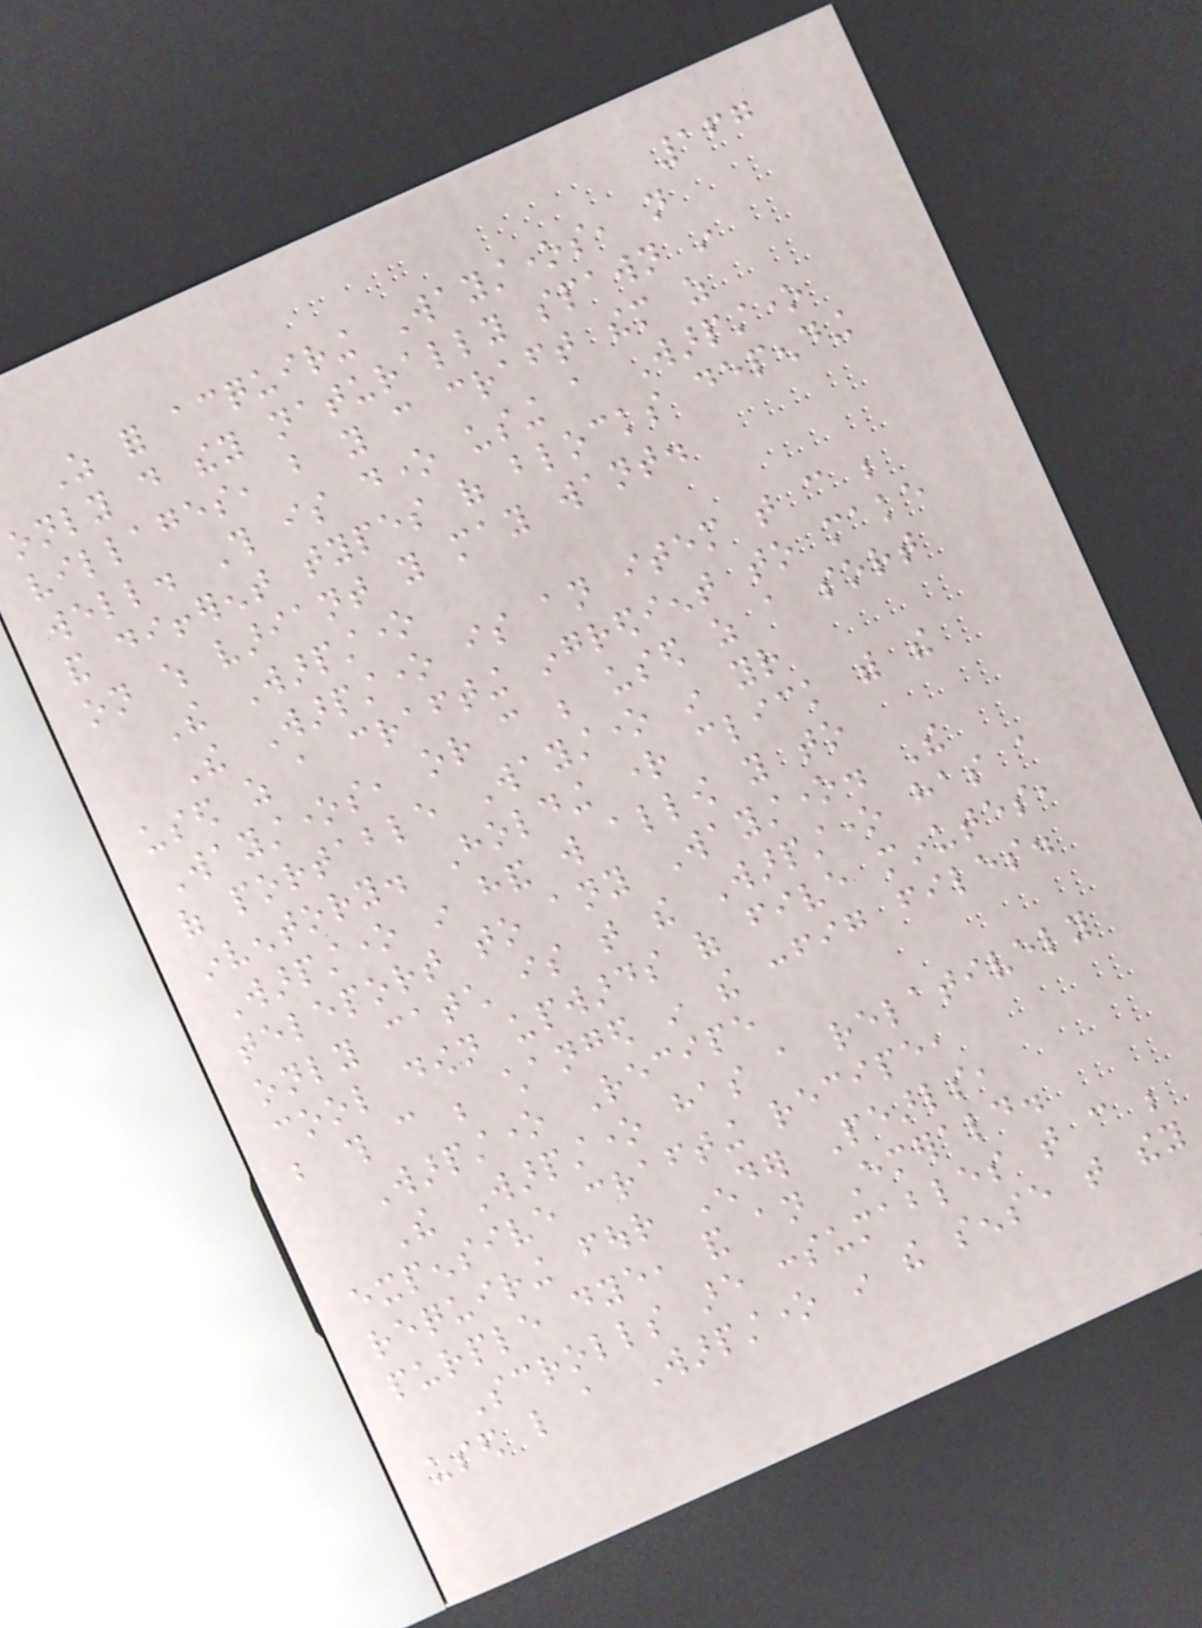167
As for acquiring Waystones, not
only do they naturally spawn in
villages, but you can craft them as
well. This is done using a Warpstone
and different types of blocks depending
on which variant you may want.
The Warpstone
The Warpstone is an item that can be
used as a crafting ingredient to make
Waystones, or can be used as a sort
of portable Waystone in your
inventory. Holding right click with the
Warpstone in hand will allow you to
teleport to any Waystone. The
only catch is that the Warpstone has a
cool down upwards of five minutes,
but this can be changed in the config files.
Warpstone Recipe
The Warpstone has a relatively
expensive crafting recipe,
requiring four Ender Pearls,
purple dye, and an Emerald.
Scrolls are consumables that can be
used like a Warpstone in the sense that they
